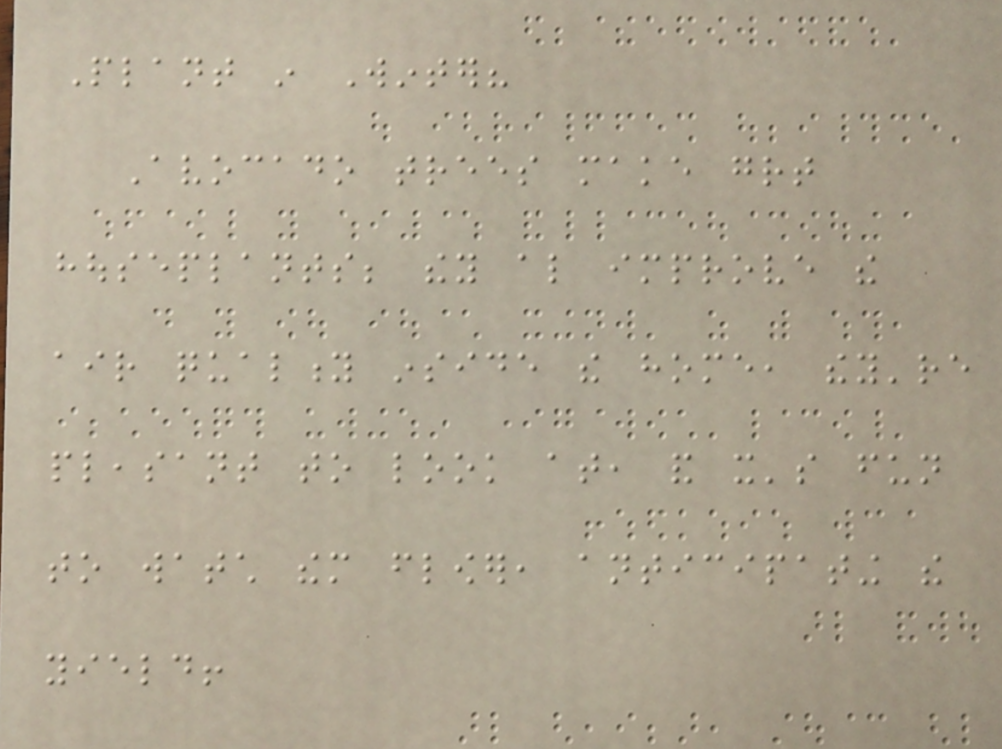Plant in Winter?
Avocado trees make great
houseplants; they also improve the
air quality inside the home, they're
pleasant to look at, and it's fun
to watch them flower, anticipating the
yield!
